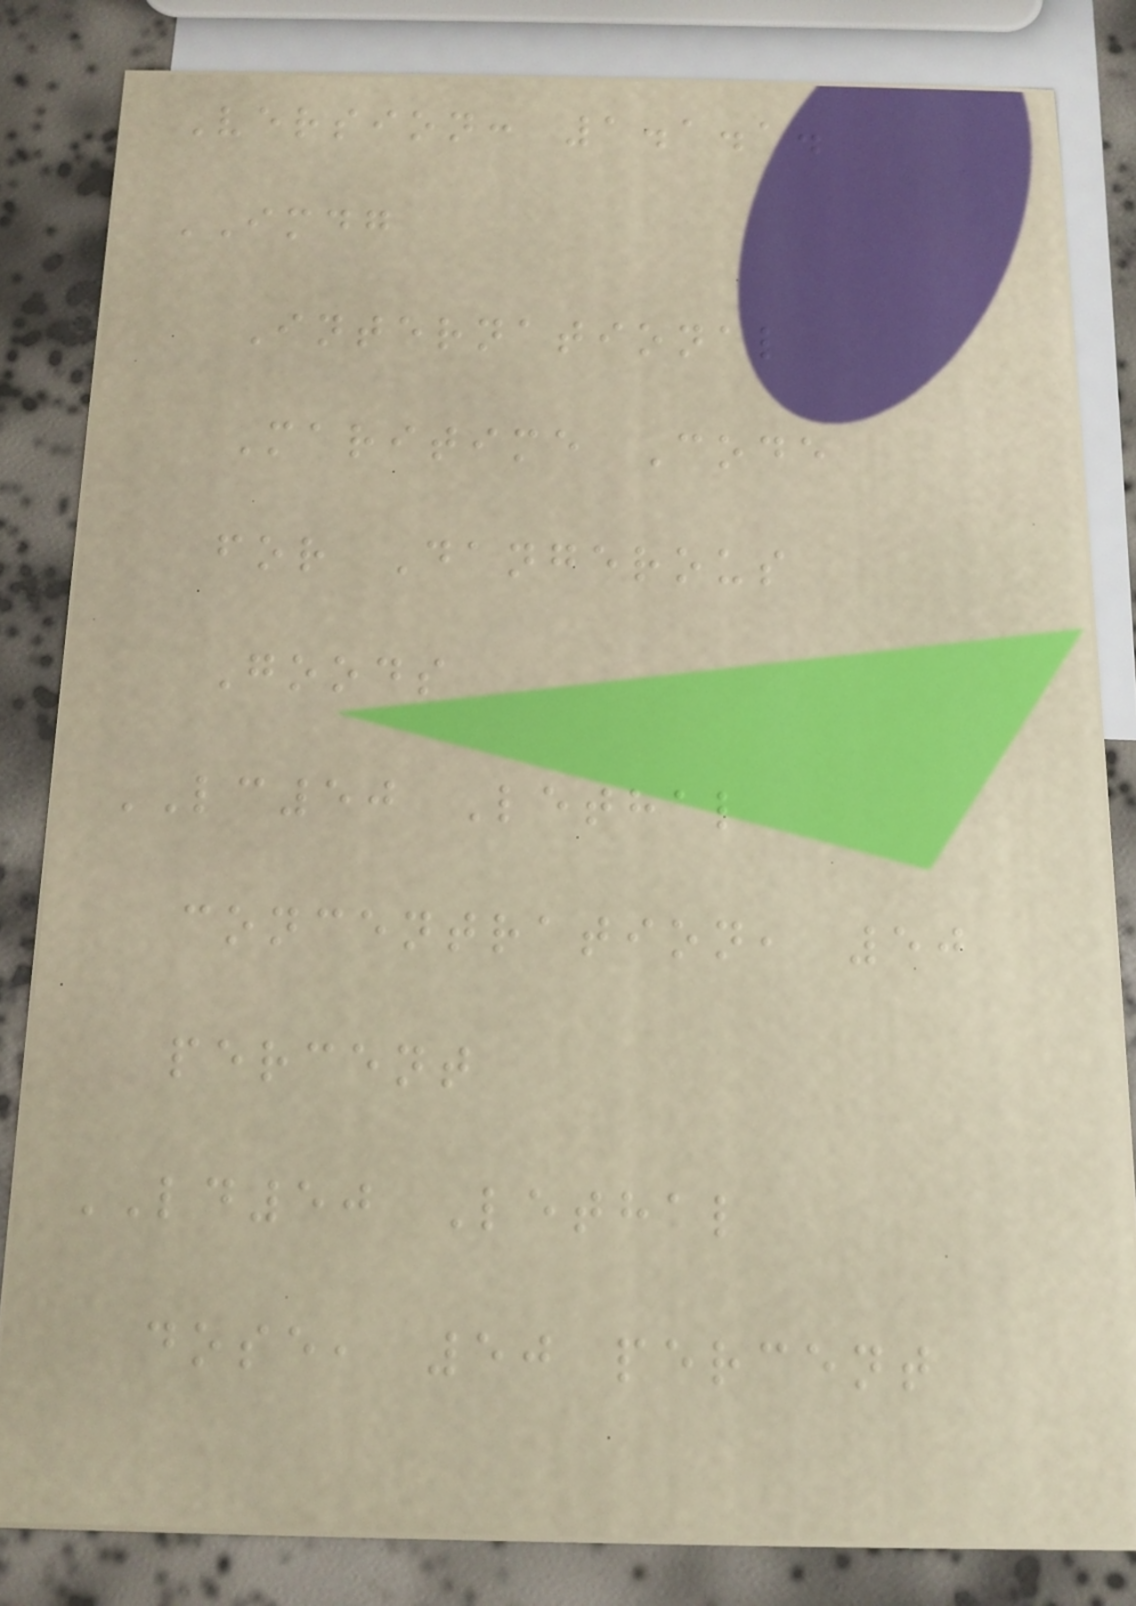Version: 1.1.1.
IMDG
International
Maritime Code
for Dangerous
Goods
LC50 Lethal
concentration, 50
percent
LD50 Lethal
dose, 50 percent
